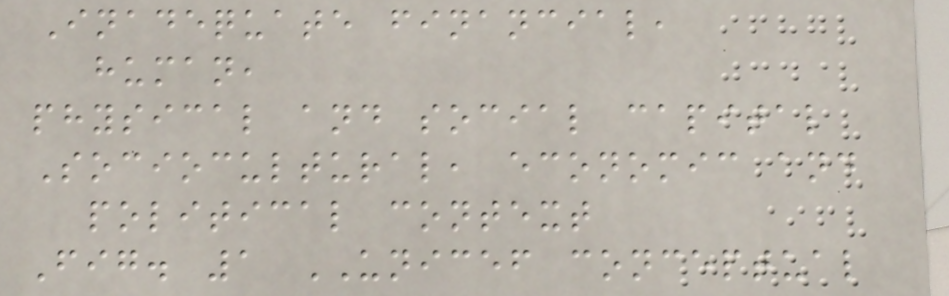Inadequate financial,
human,
physical and social capital
Sociocultural, economic and
political context
Fig. 1 UNICEF conceptual
